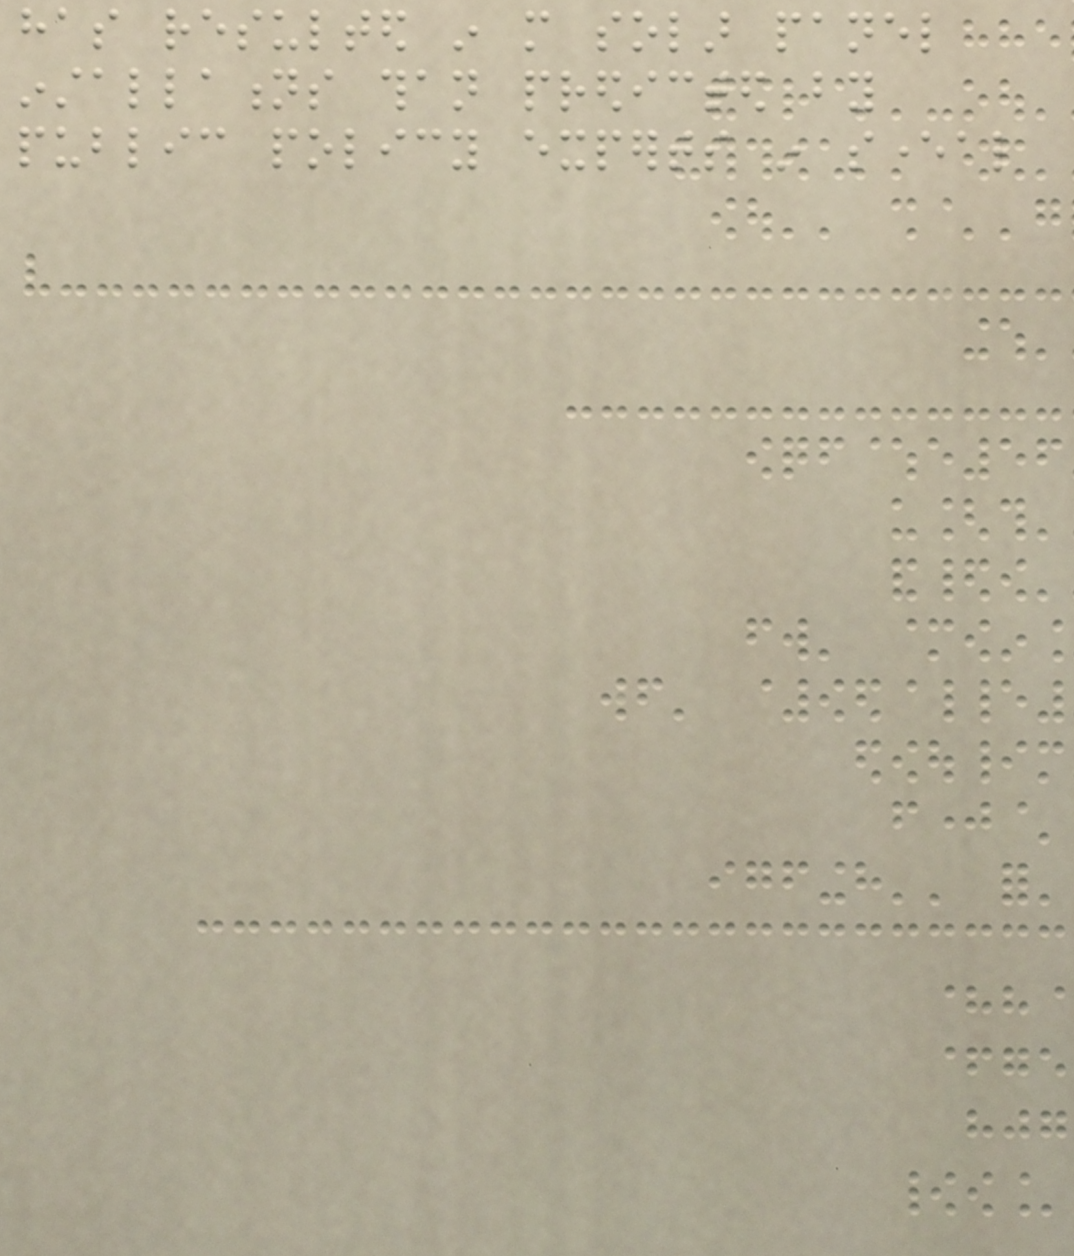has resulted in more solar panel
installations than predicted by
public policy experts in several
